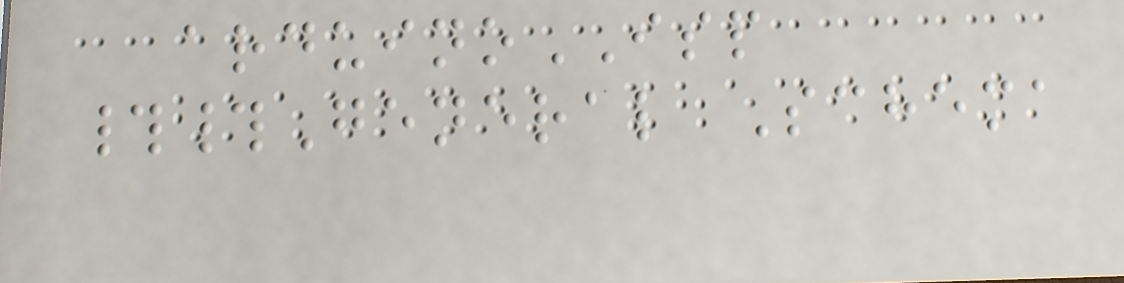arduinoISP
##General Schema
